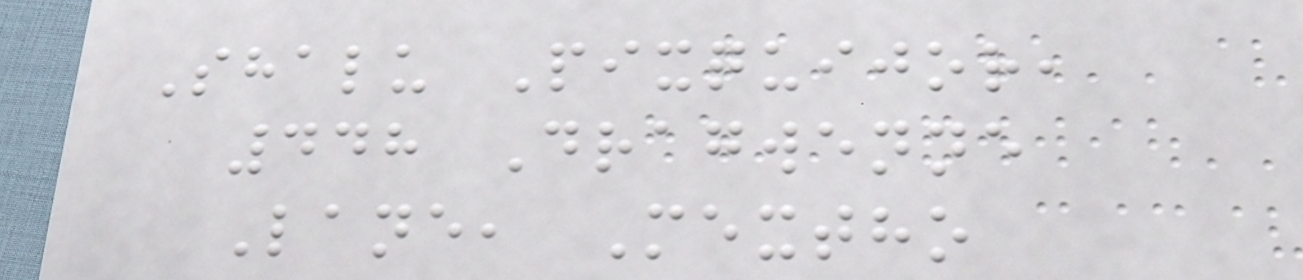Shalu Pixquijor,
448 Dragwenne
Lane, Mextho
